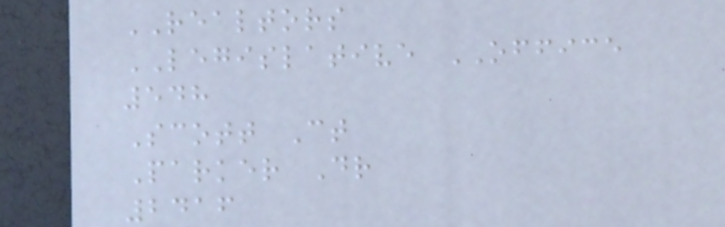REALTORS
LEGISLATIVE OFFICE
548
Scott Ct
Parker Dr
2416
